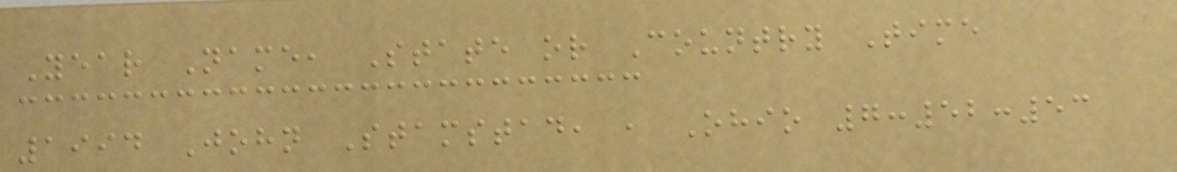Year Name, State or Country Time
1994 John Stamstad, , Ohio 7:52:53
